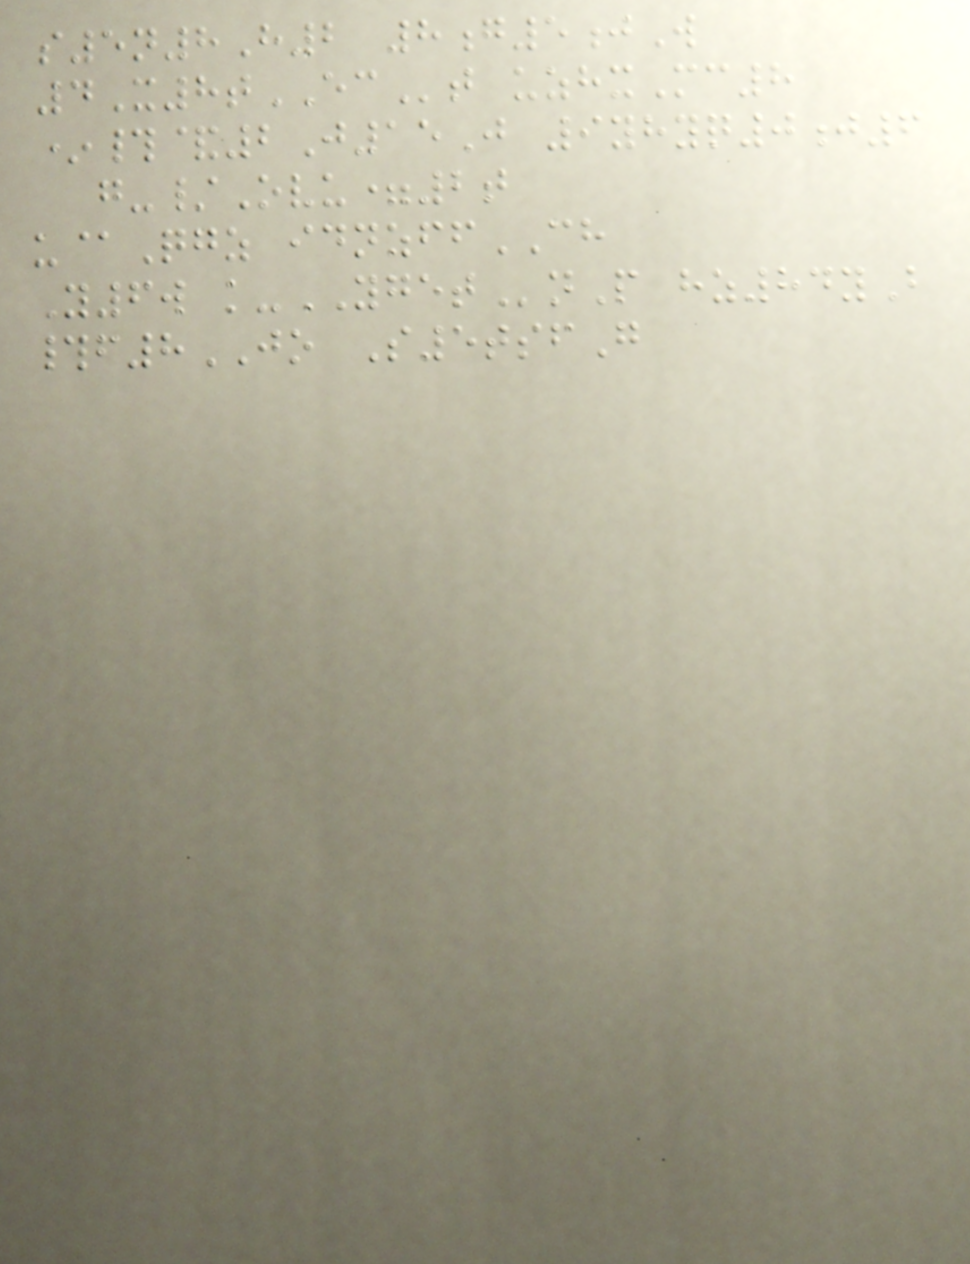s5n8H2 8g5jW
4X8tECt uzhxMc8
*#&2J15J 9yhyq0j6
g-/Ovu=2t
u@Qgz idnzffCH
Y6w k-YGETnP hz84yB
#f8JO S5tsfG
